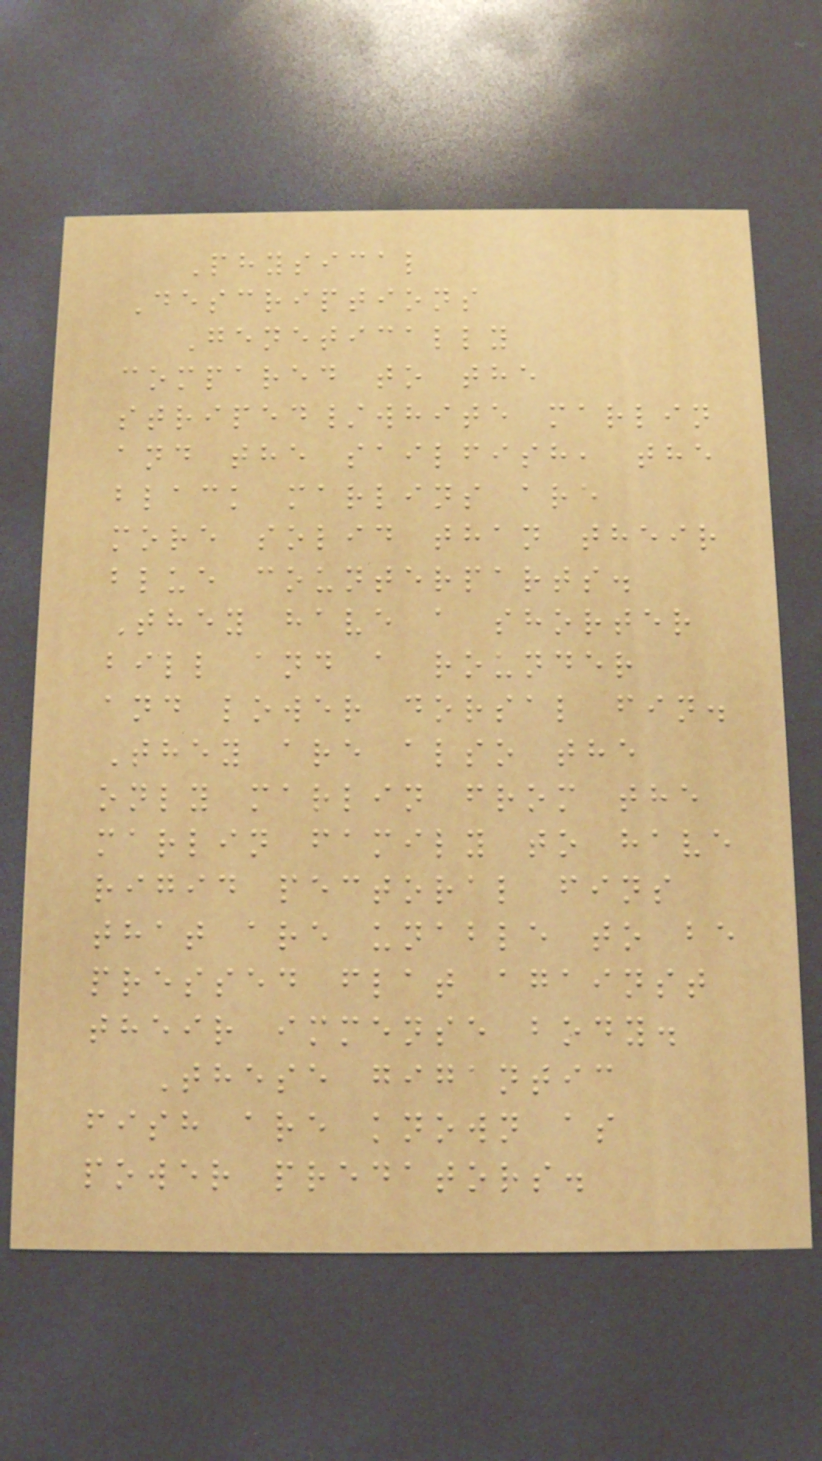Physical
Descriptions
Genetically
compared to the
striped/white marlin
and the sailfish, the
black marlins are
more solid than their
blue counterparts.
They have a shorter
bill and a rounder
and lower dorsal fin.
They are also the
only marlin from the
marlin family to have
rigid pectoral fins
that are unable to be
pressed flat against
their immense body.
These gigantic
fish are known as
power predators.
